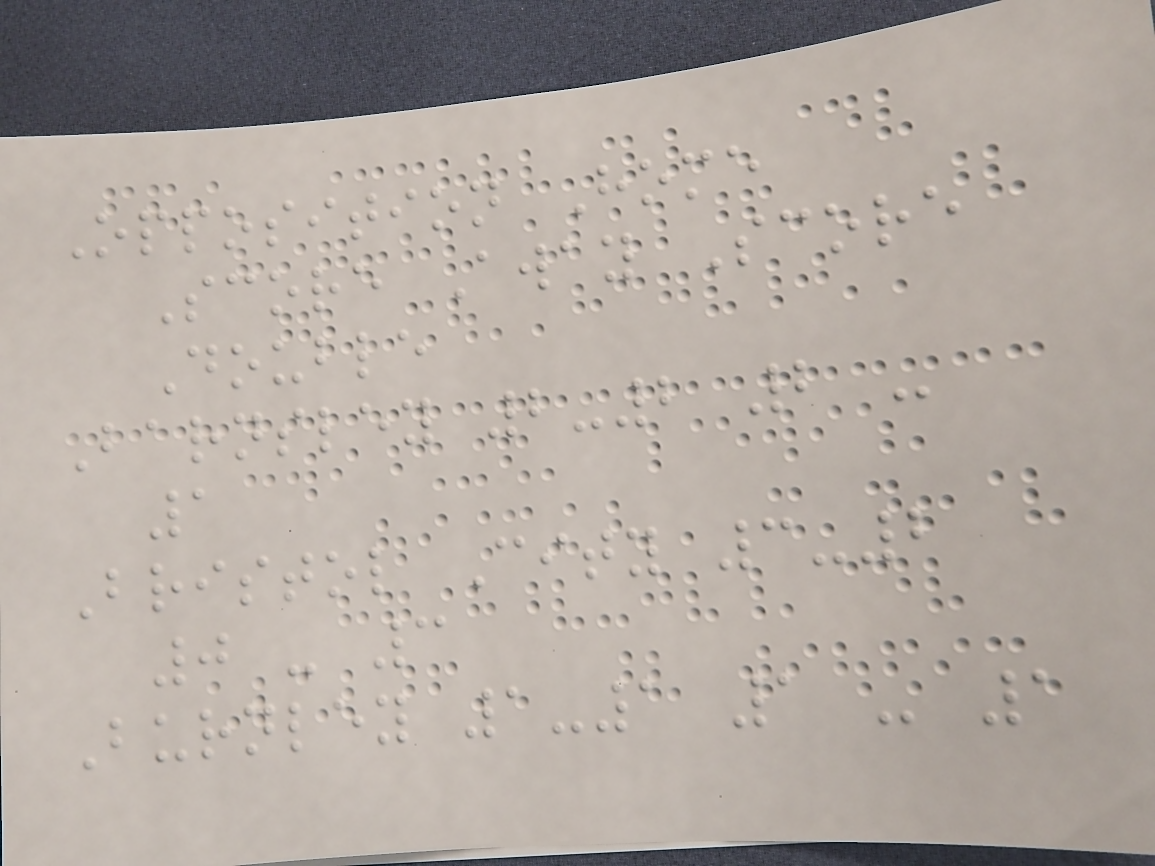Opposition Home
Score Away Score
Double
Barnsley 2-2 2 -
1
Bristol City 3-2
0 - 3
Burnley 1-1 1 - 1
